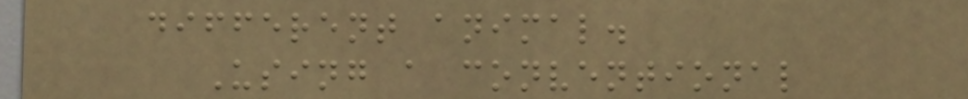different animal.
Using a conventional
